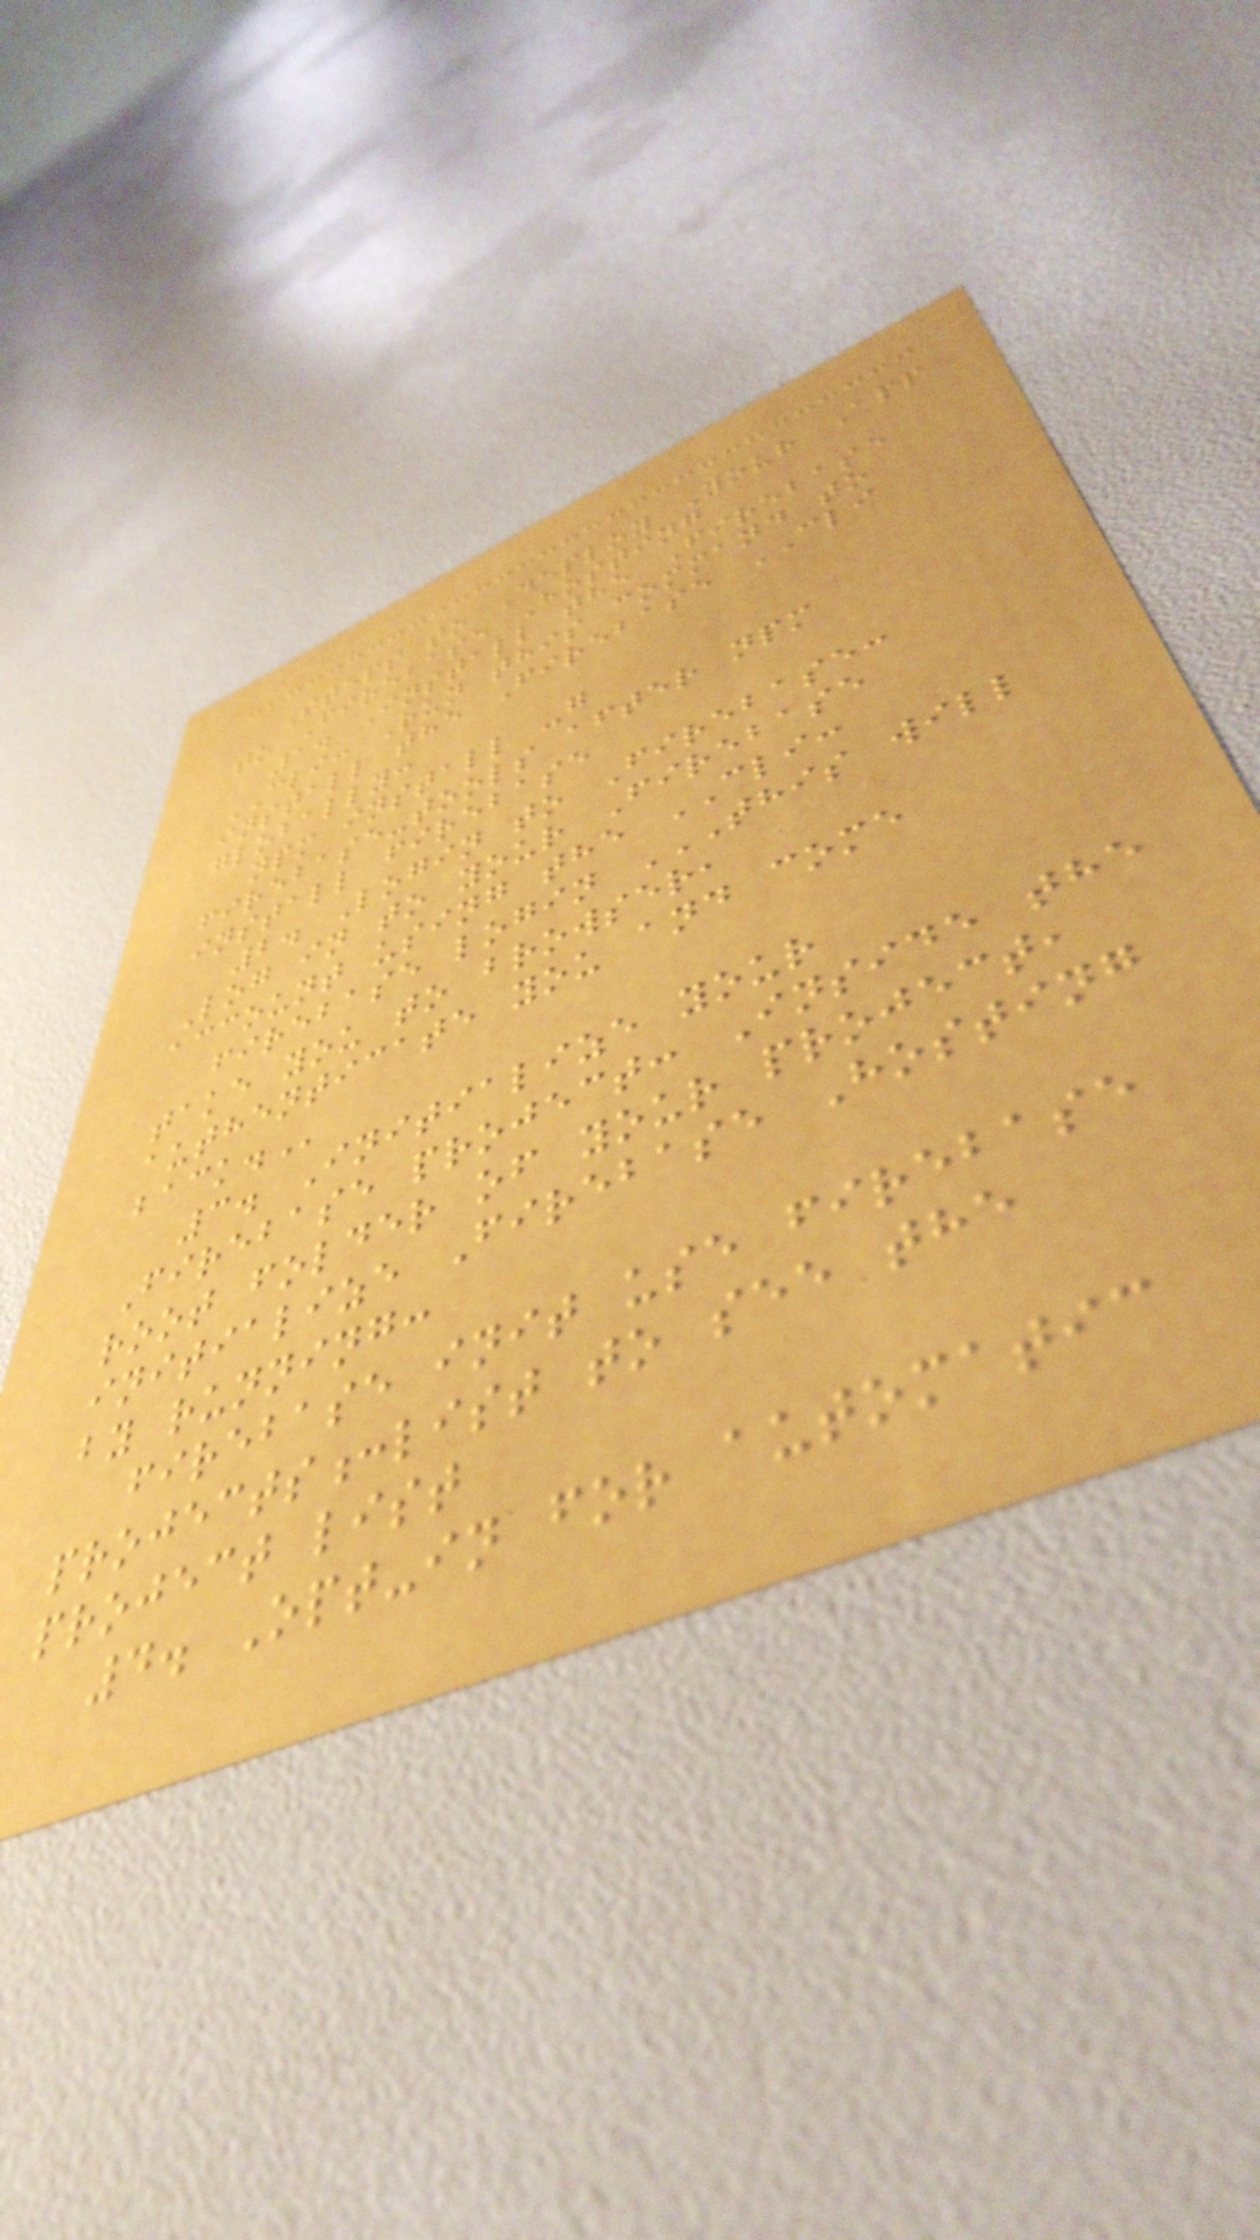Steps to Deploy Your App
to Firebase Hosting
1. Install the Firebase
CLI: Run this command to
install the Firebase CLI
globally:
npm install -g
firebase-tools after npm
install firebase
2. Login to Firebase:
Log in to your Firebase
account using the CLI:
firebase login THIS WILL
TAKE YOU TO BROWSER,
AUTHENTICATE YOU AND COME
BACK.
3. Initialize your
Firebase project: Inside the
root folder of your project,
initialize Firebase Hosting
by running:
firebase init use firebase
projects:list to see the
project list
4. Opt-in for automatic
